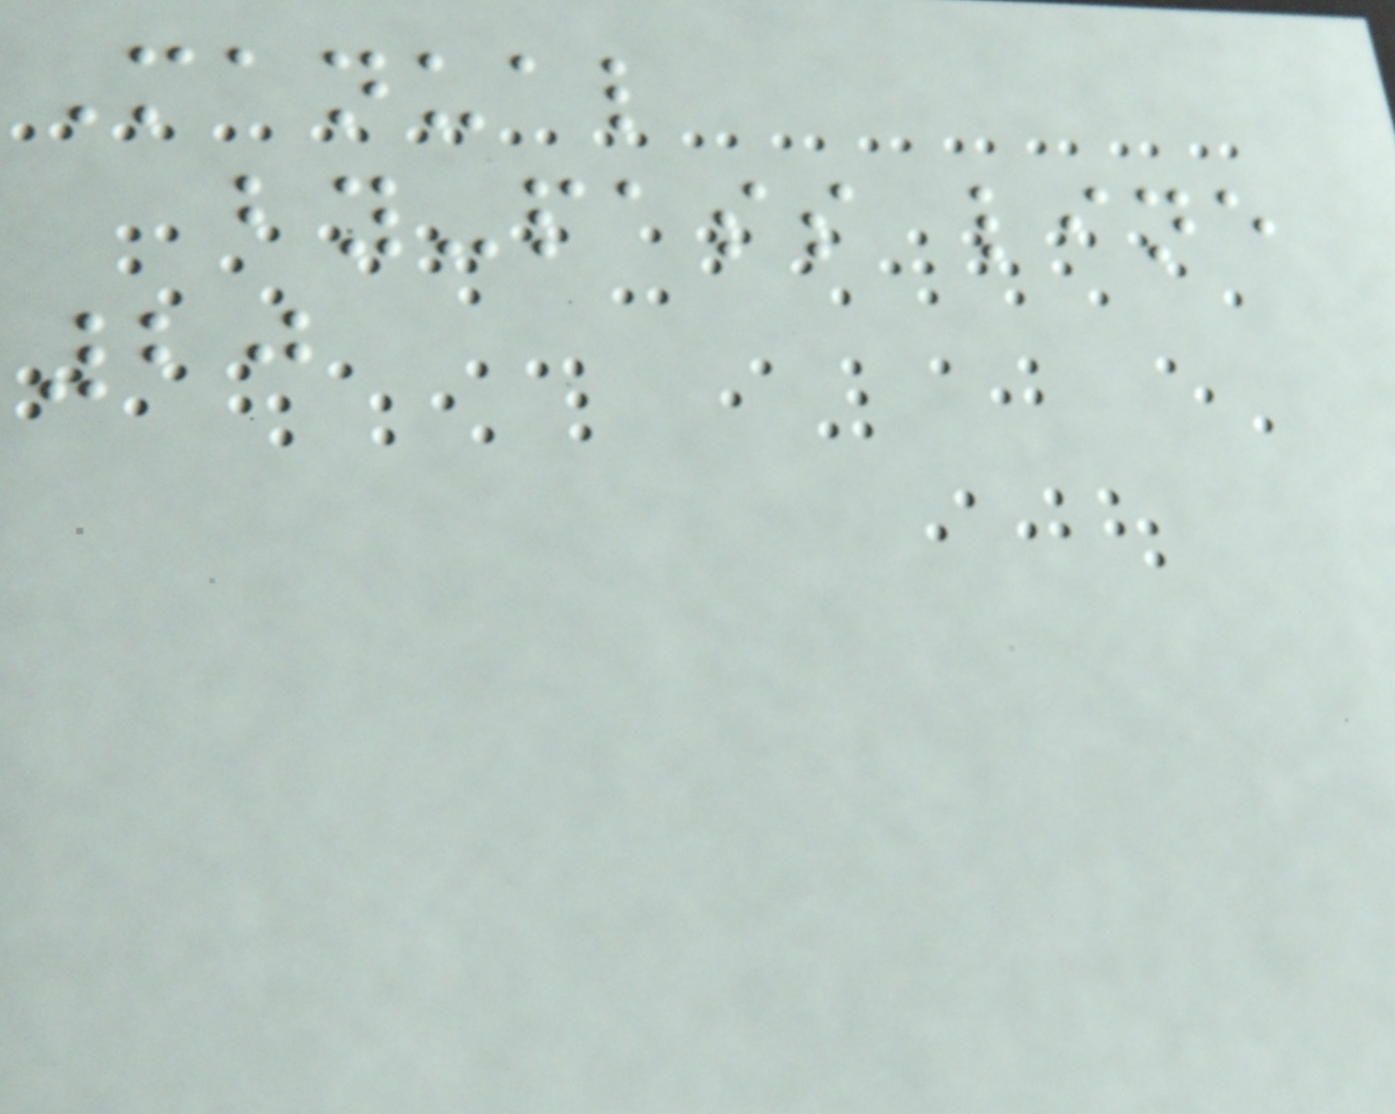Manual
by-pass line
20
